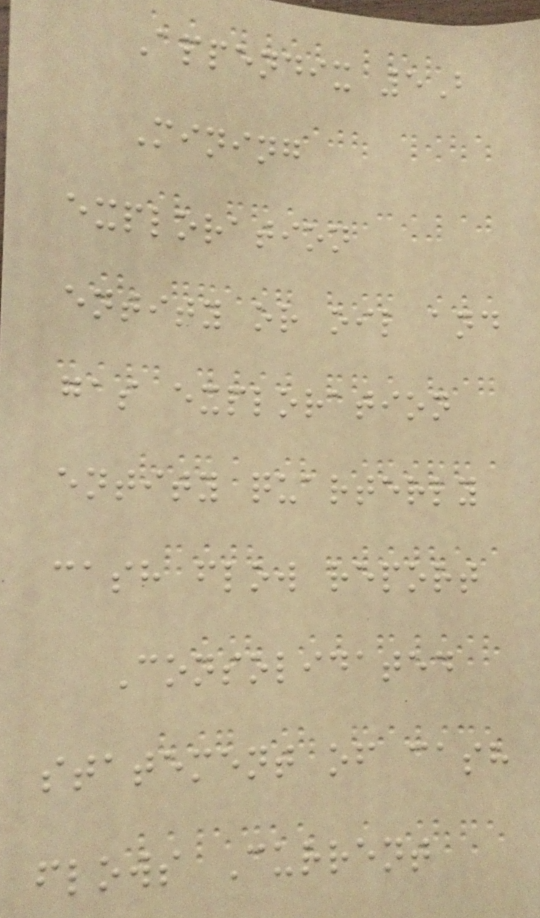Appendix 5B
Mining
exploration
entity or oil and
gas exploration
entity quarterly
cash flow report
Consolidated
statement of cash
flows Current
